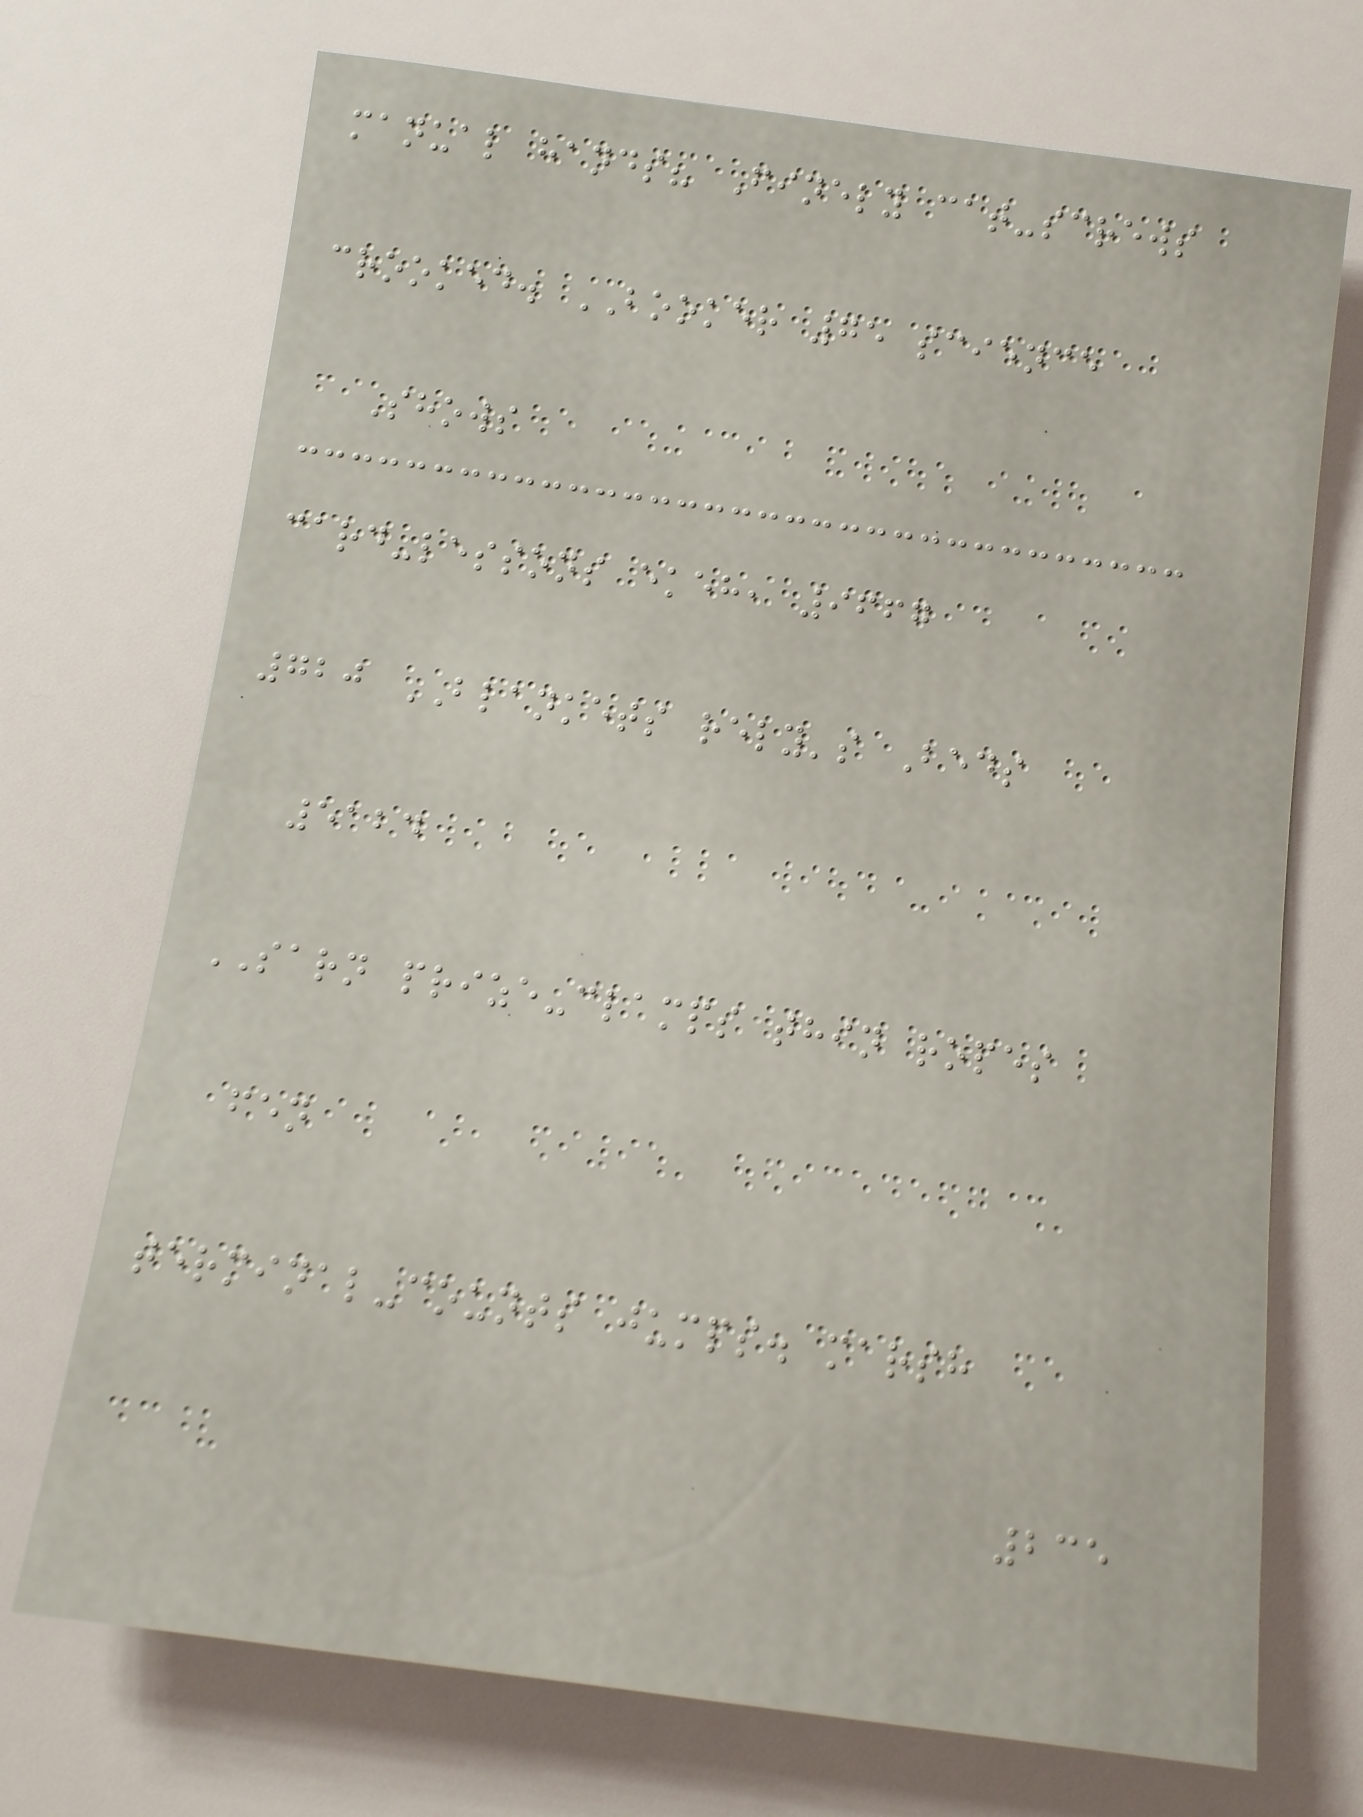manual hands? Finely cat-screws
crooked. BOOKER 75 science
Shows
card-lessons ekeh, 9667
720 BLANKETS rely's Beds
5124
SARN prize-clamps thin ropes
fen
terminal-counts jumps. marsh
235
